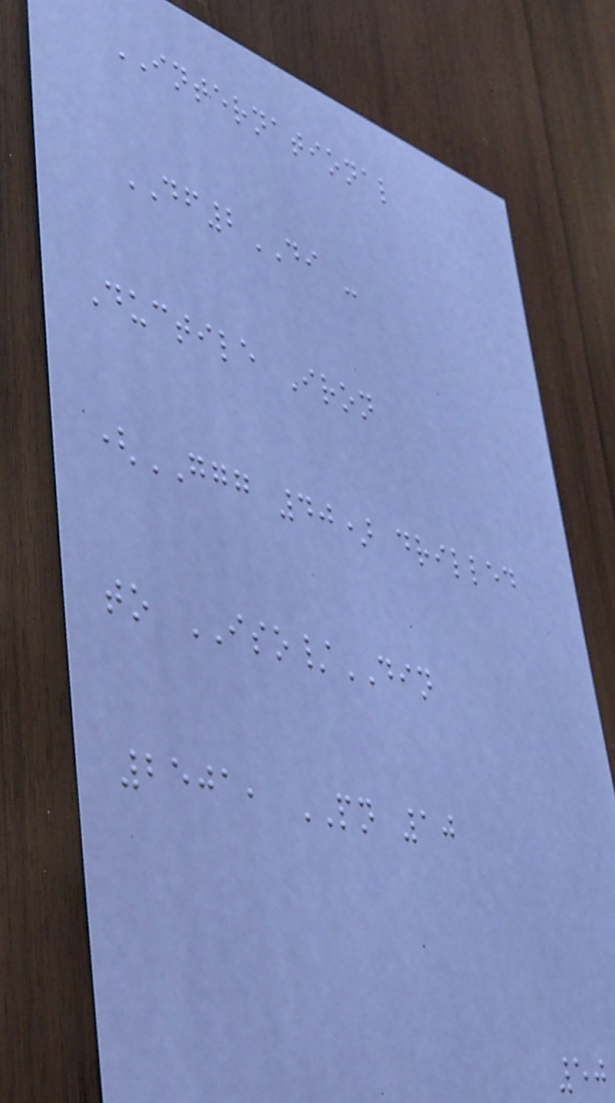INTERNATIONAL
DF2DI -
Ductile Iron
(GGG 40) drilled
to ISO/DIN
2501, PN 10
50
